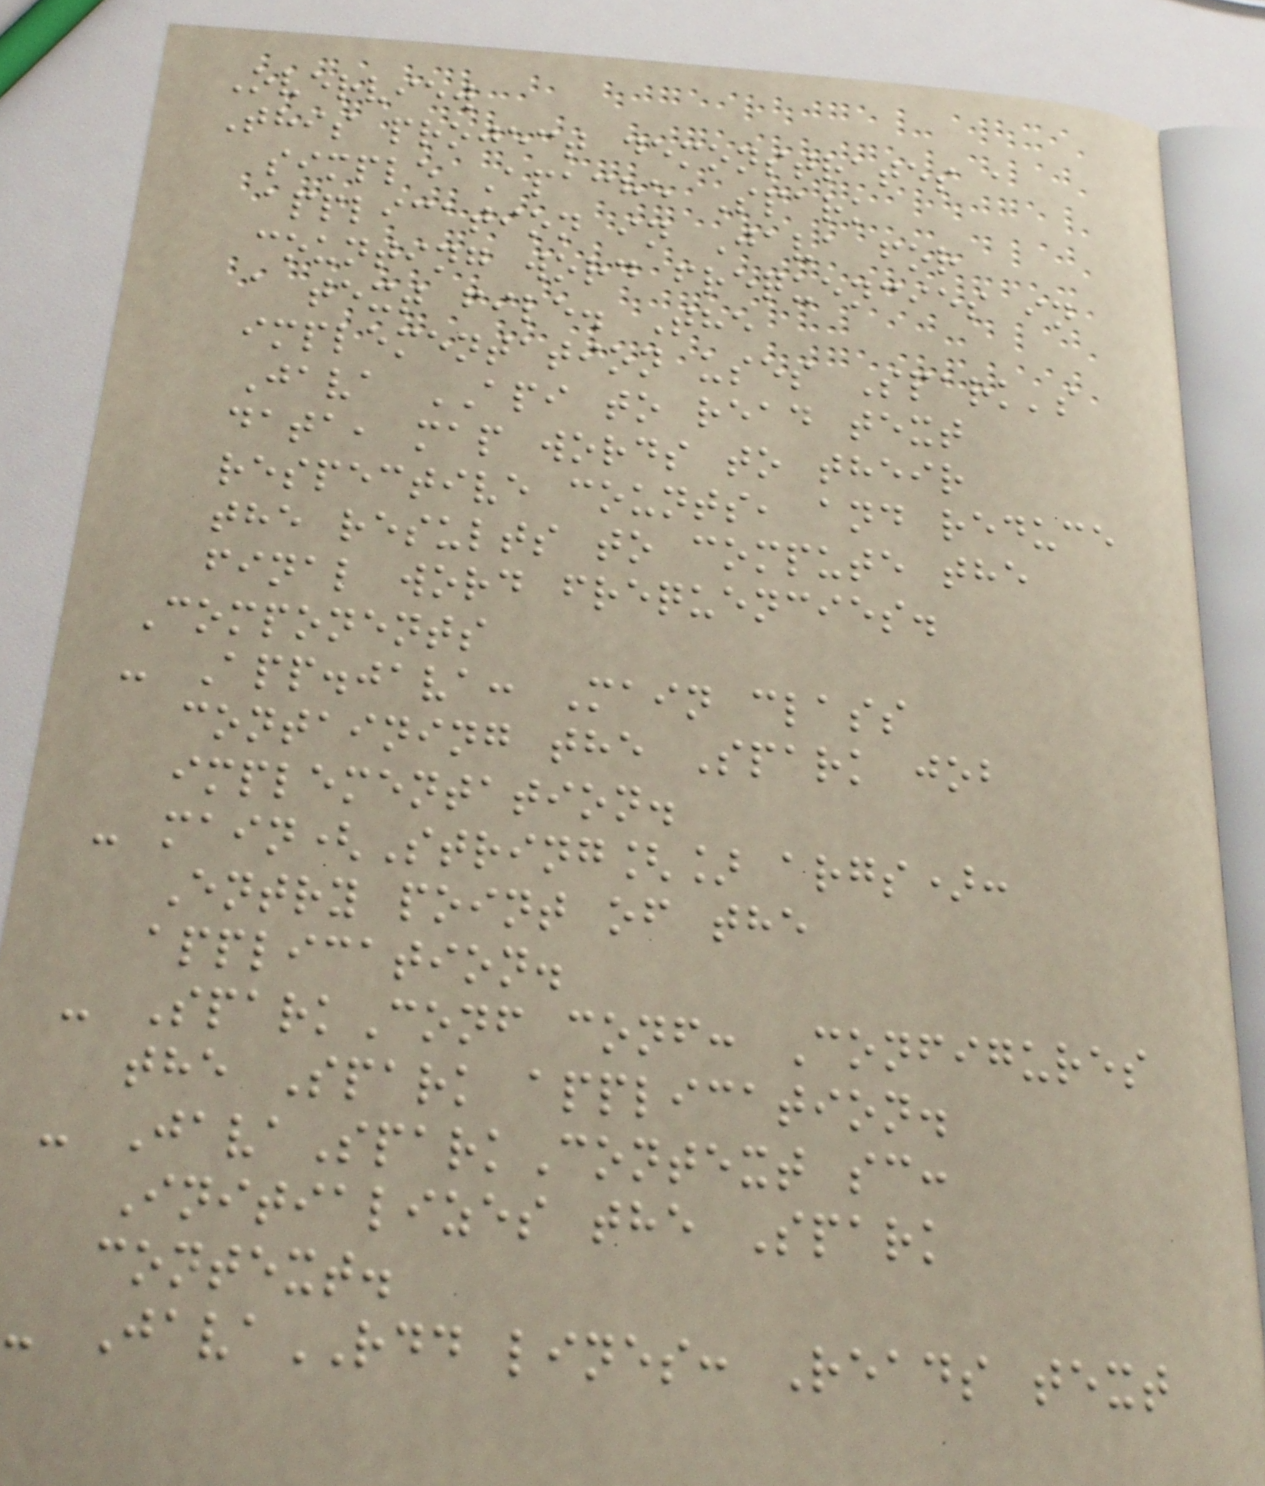Overview
This project demonstrates a
simple Apache Spark
application in Java for
counting word frequencies in
a text file. The
implementation uses Spark's
Java API to read text
data, map words to their
respective counts, and reduce
the results to compute the
final word frequencies.
Components
- App.java: Main class
containing the Spark job
implementation.
- main(String[] args):
Entry point of the
application.
- SparkConf conf: Configures
the Spark application.
- JavaSparkContext sc:
Initializes the Spark
context.
- JavaRDD lines: Reads text
